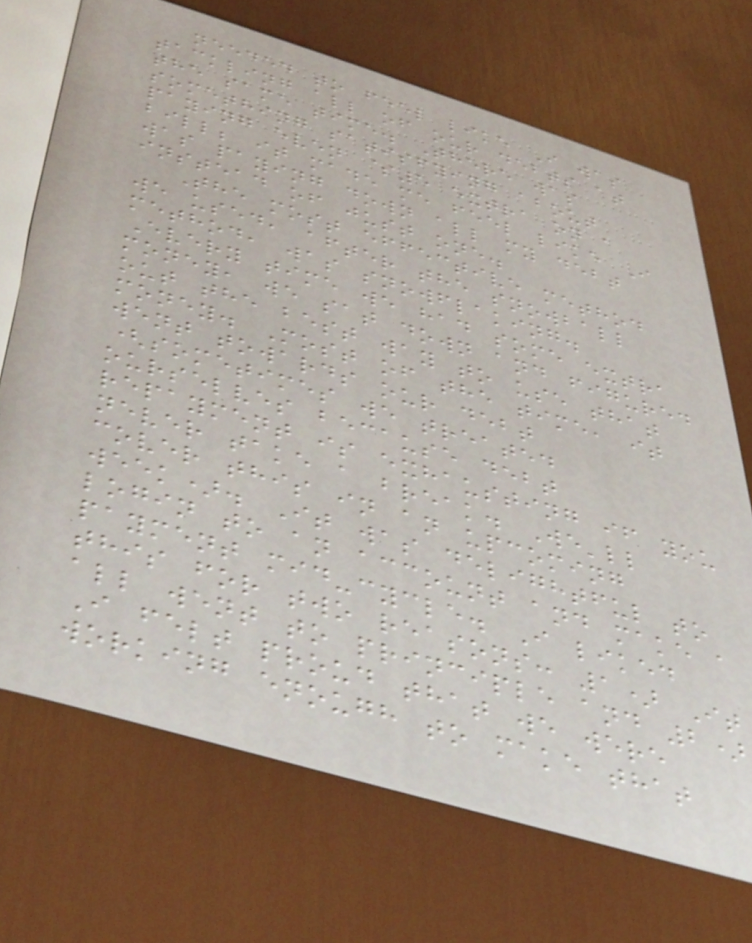needed to feel like I was
tackling all of our debts at
the same time. There was
something satisfying about
paying even $5 extra on a
bill; it made me feel like I
was paying down all my debt
instead of just one.
The most effective method
we used, after the snowball
method, was snowflaking.
Every time we had some extra
money, we sat down and figured
out the best way to use that
money. Most of the time, it
went towards our debt
(sometimes we treated
ourselves because debt
repayment is exhausting if you
never take a break. We'll
cover this in an upcoming
week). It was delightful to
login to an account and make a
payment mid-cycle. I liked
this for two reasons: 1) It
all went to principle and 2)
I felt proud that we were
working enough to make that
